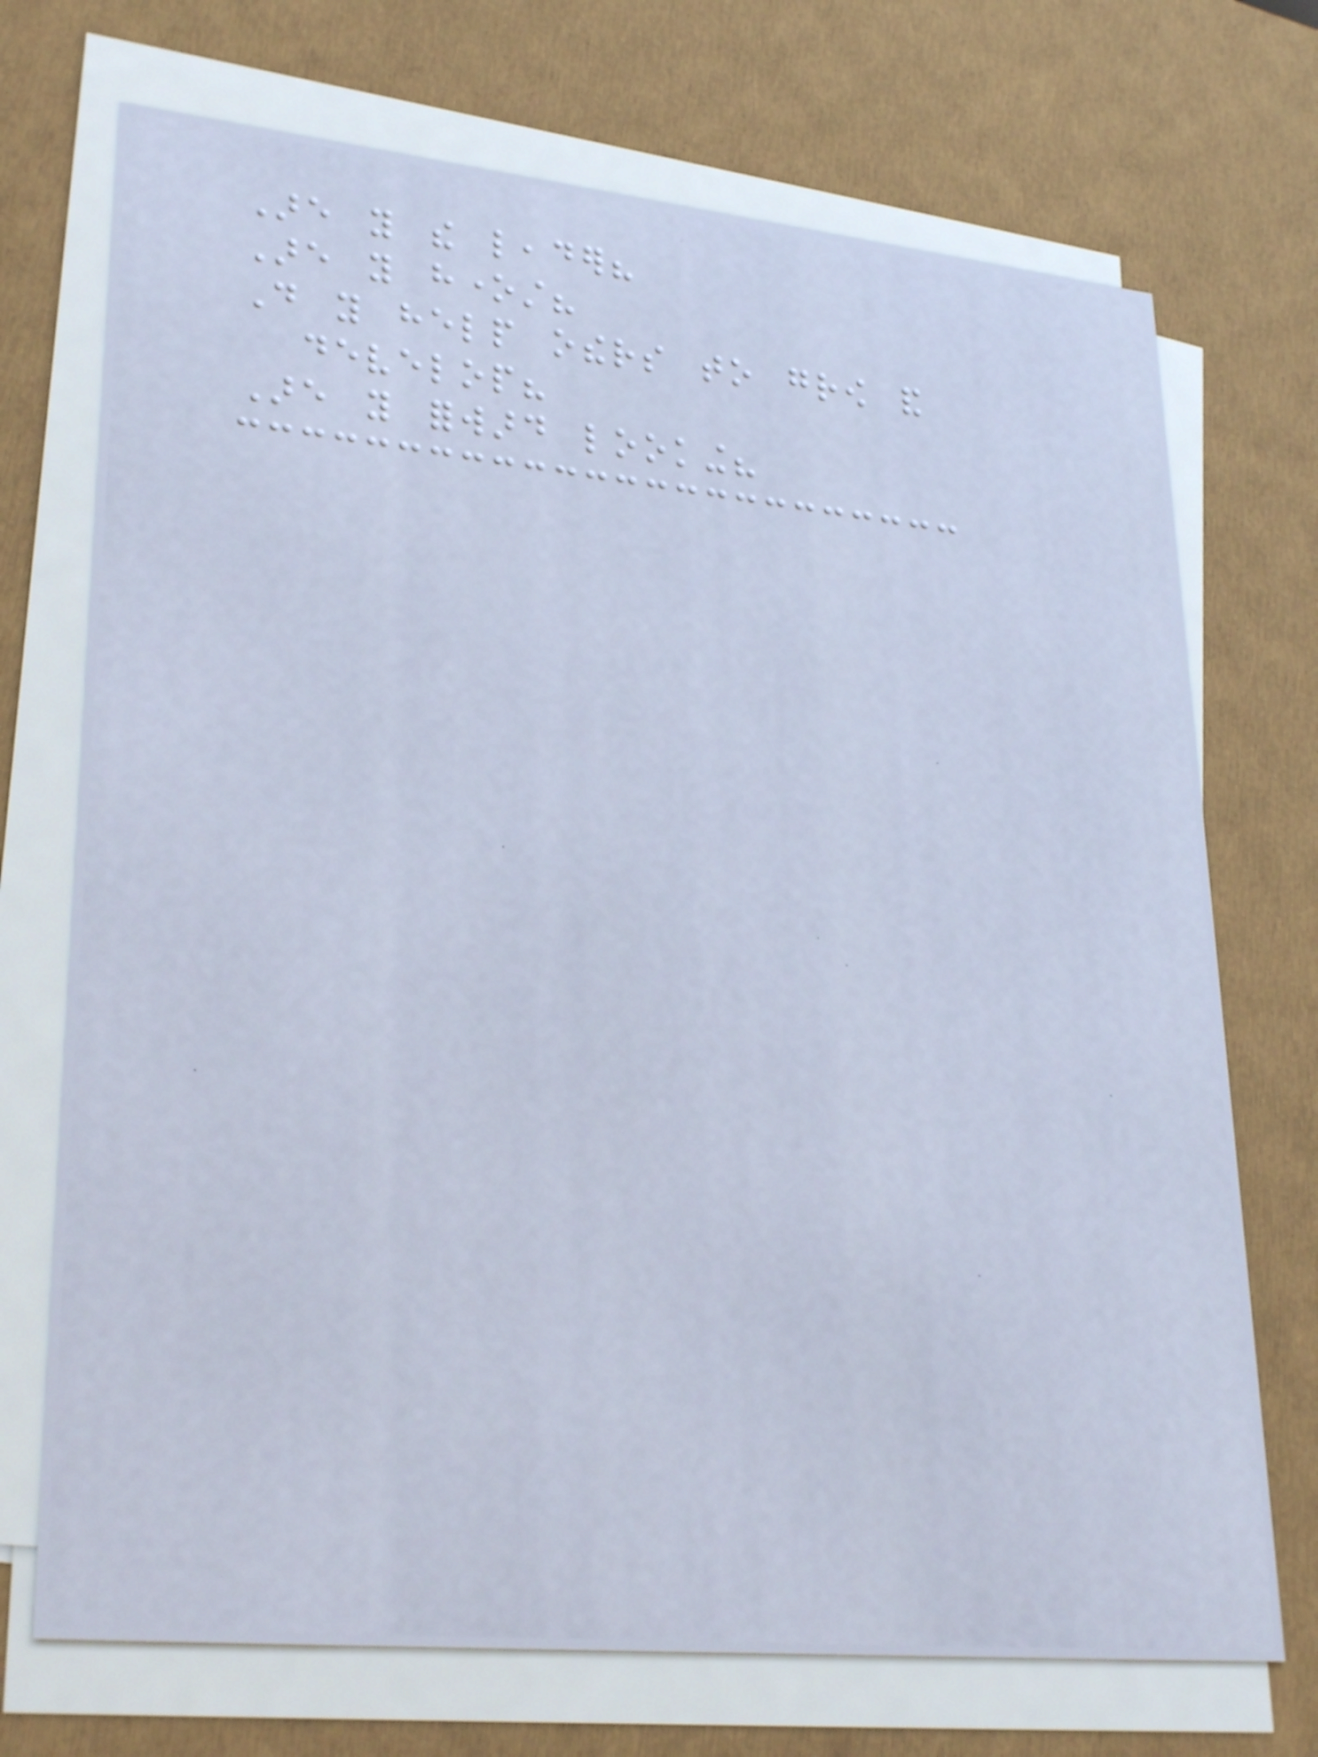Are you the leader?
Are you honest?
Do you help others to grow and
develop?
Are you forward looking?
